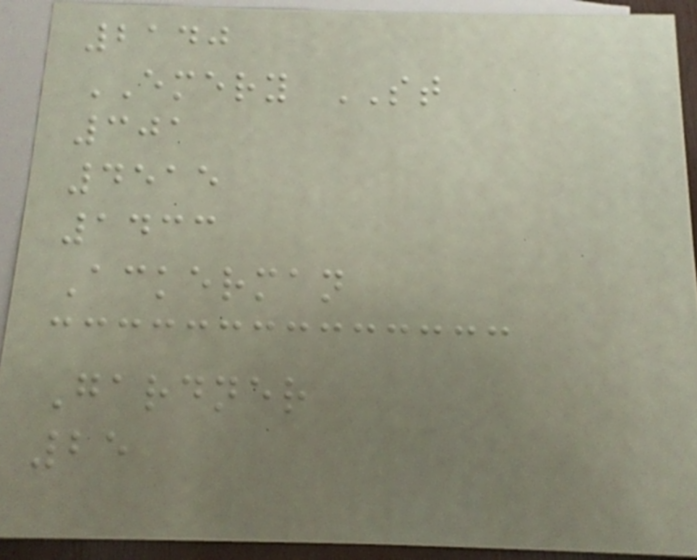2140
EMERY ST
301
4515
1433
Ackerman
Gardner
25
